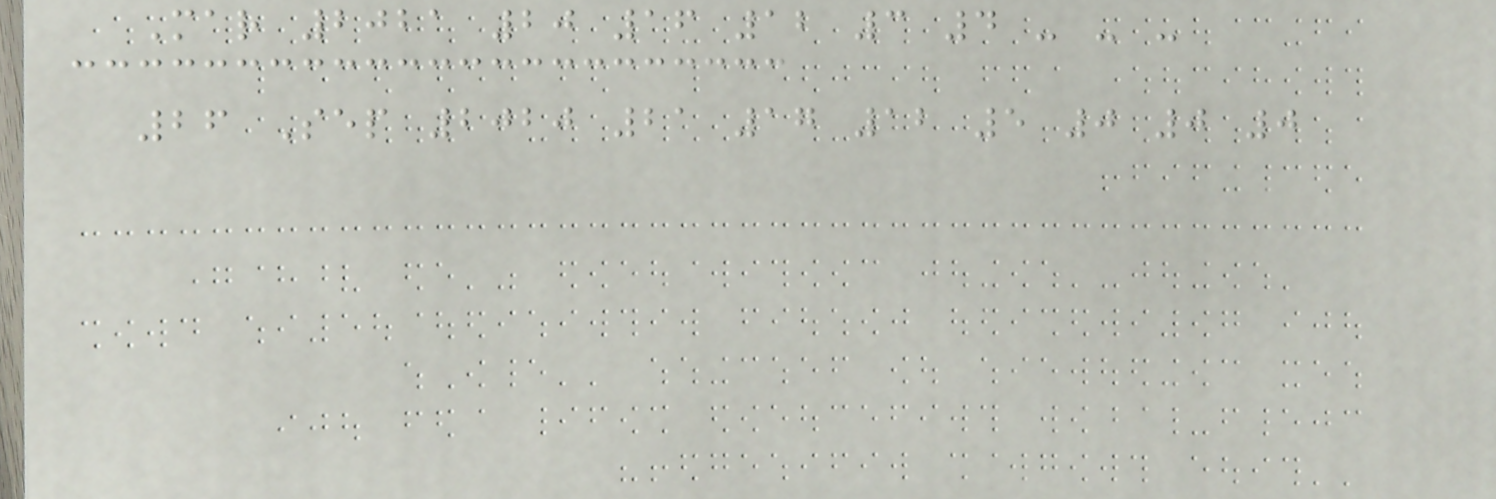Mar 2021 20 16 12 3 4 - - -
26 Sep 2020 21 17 12 5 0 0 0
